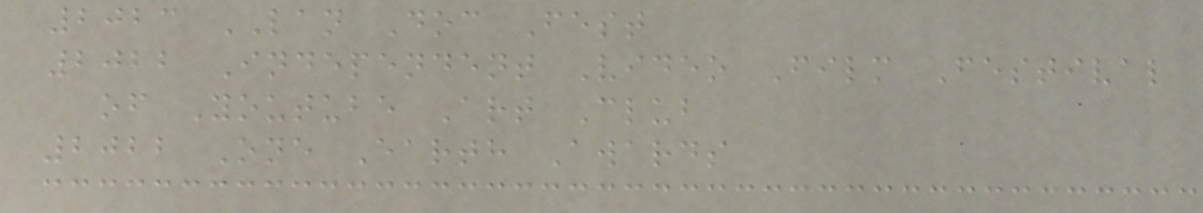2023 LAN Doc Fest
2022 Independent Video Film Festival
of Youtube Art Club
2022 One Earth Awards
